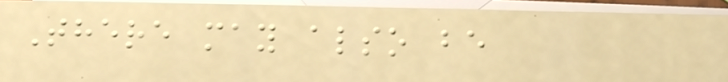There may also be
